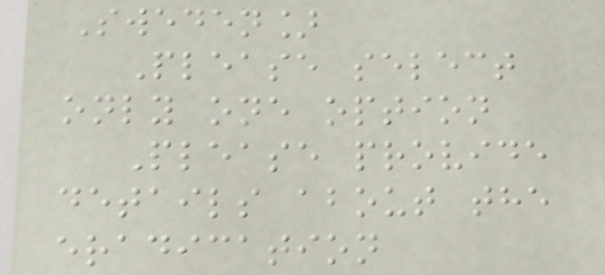Sweden]
Please select
only one option
Please provide
details about the
eradication
